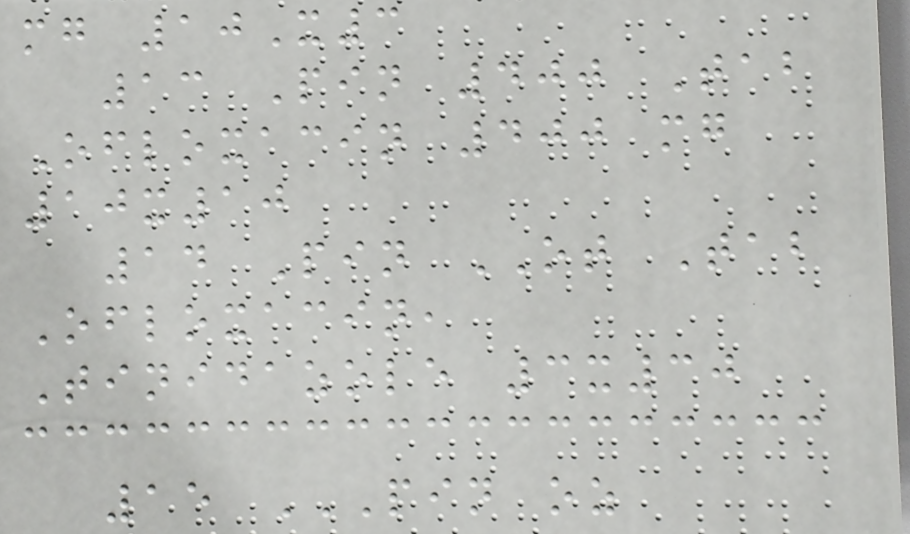mg 10X3
13 Pin 400 Tab
Ofloxacin 400 mg
10x10
14 Pin OT Tab
Ofloxacin,
Tinidazole 3x30
15 PIN OZ
